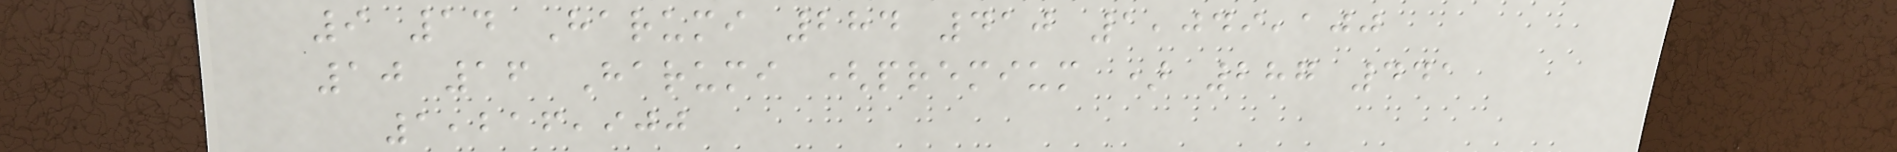9 14 Harumi 284 410 1,049,100
10 16 Harumi (premium ) 287 441
1,216,900
